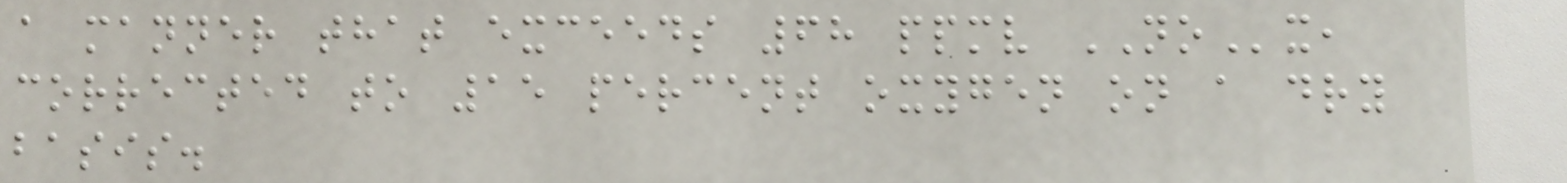a manner that exceeds 68 ppmv NOx,
corrected to 15 percent oxygen on a dry
basis.
